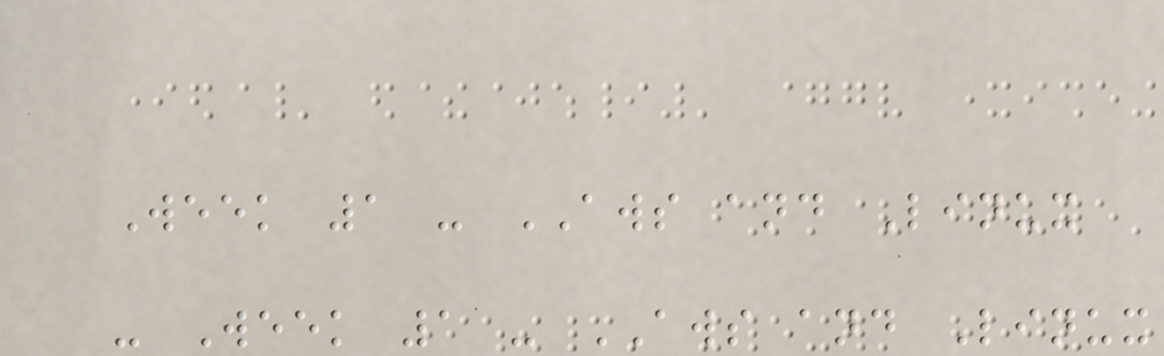Week 1 - AWS and Linux
- Week 1 - AWS and Linux
